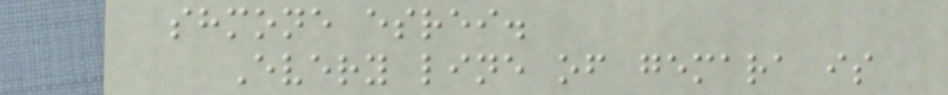shmone esrei.
Every line of gemara is
